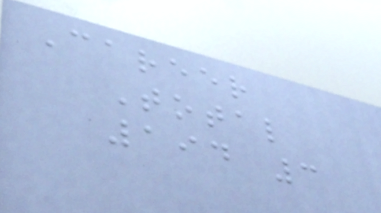Career
Total
194 3
